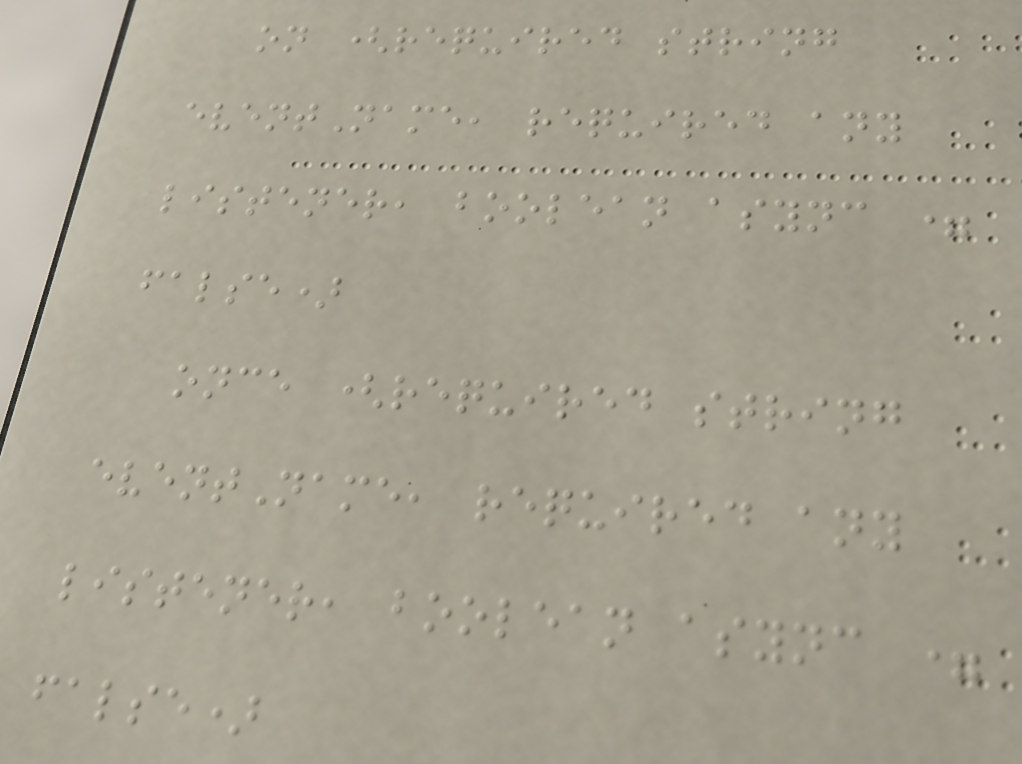on (required string
eventName, required any
listener, boolean async =
false)
once (required string
eventName, required any
listener, boolean async =
false)
